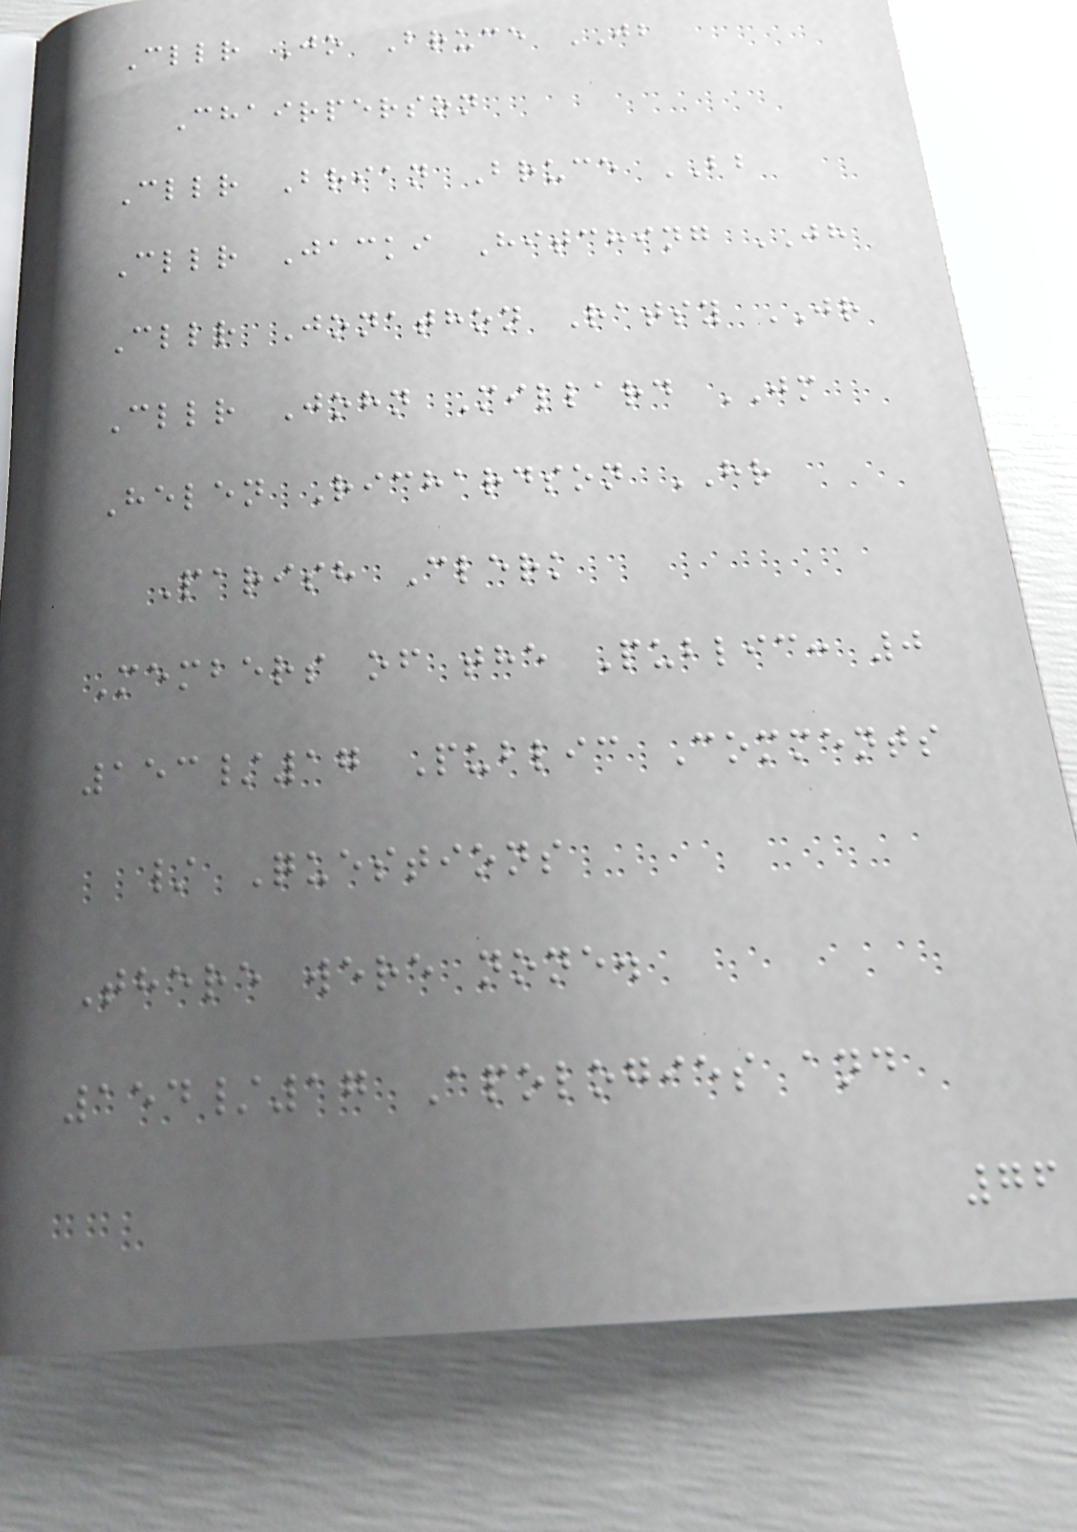Cllr Jo Bruce JB
Chairperson
Cllr Brian Bruce BB
Cllr Jacki Hitching JH
Cllr Jonathon Ratsy JR
Cllr John Millard JM
Helen Richardson HR
Parish Clerk
Members of the Public: 0
153/17 Public Comments
/ Questions
There were none.
154/17 Apologies and
76
